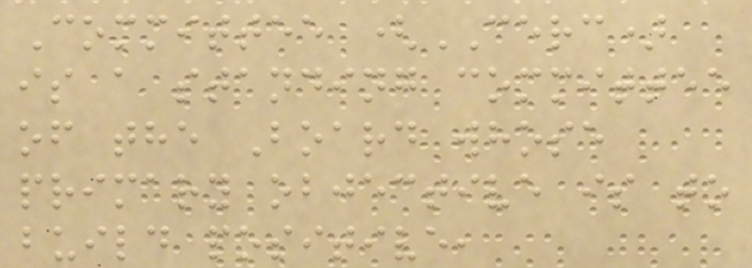Committee (CERC)
is a standing committee
of the Board whose
primary objective is to
build positive,
